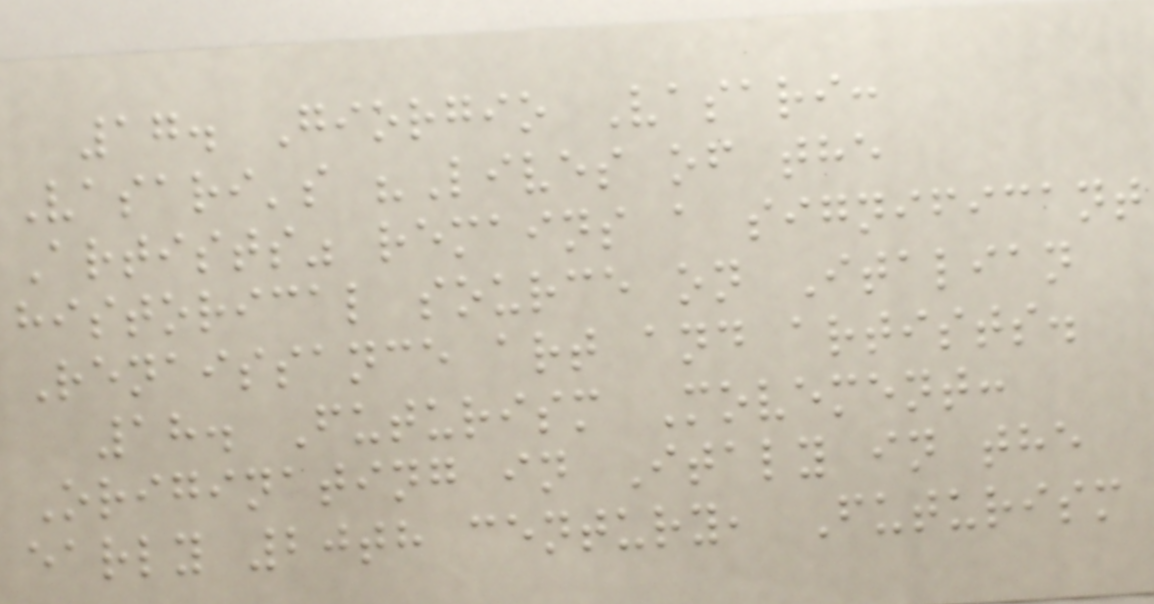17. Giorgio Vasari:
Vasari's "Lives of the
Artists" remains a significant
historical source on Italian
Renaissance art and artists.
18. Futurism Movement:
Originating in Italy in the
early 20th century, Futurism
